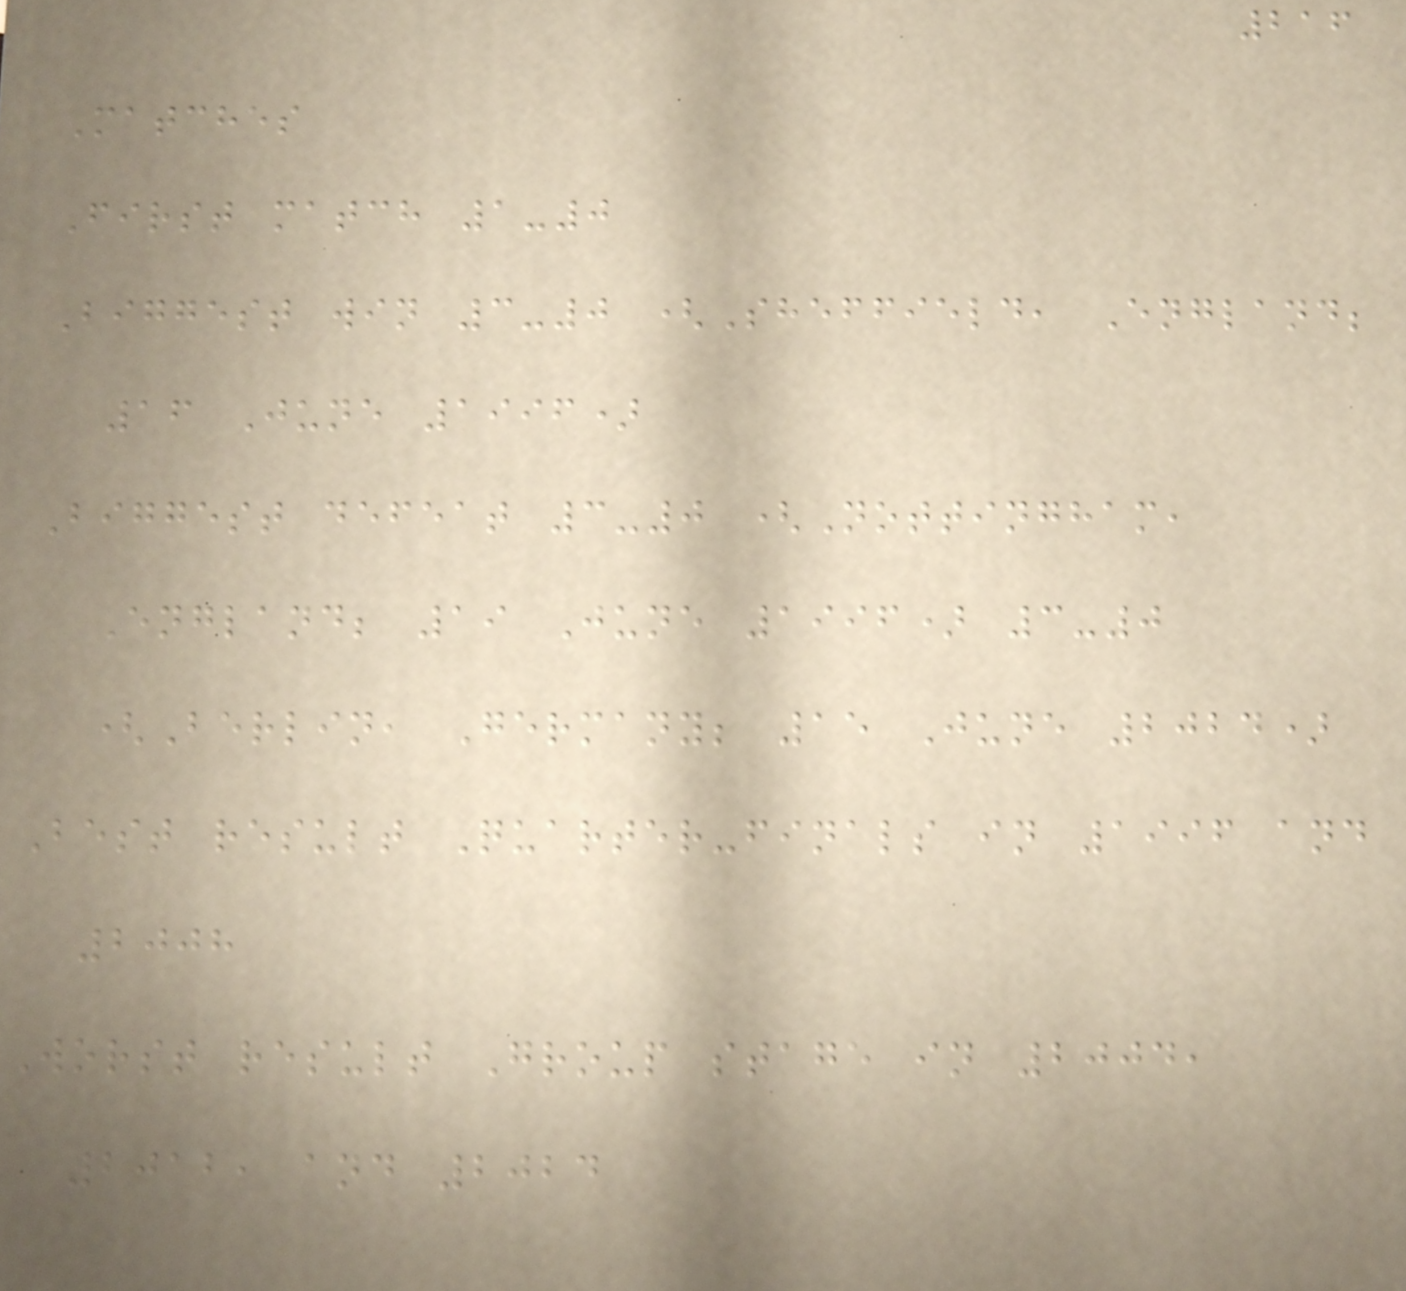216
Matches
First match 1-0
Biggest win 3-0 (Sheffield, England;
16 June 1996)
Biggest defeat 3-0 (Nottingham,
England; 19 June 1996) 3-0
(Berlin, Germany; 15 June 2024)
Best result Quarter-finals in 1996 and
2008
Worst result Group stage in 2004,
2012, and 2024
